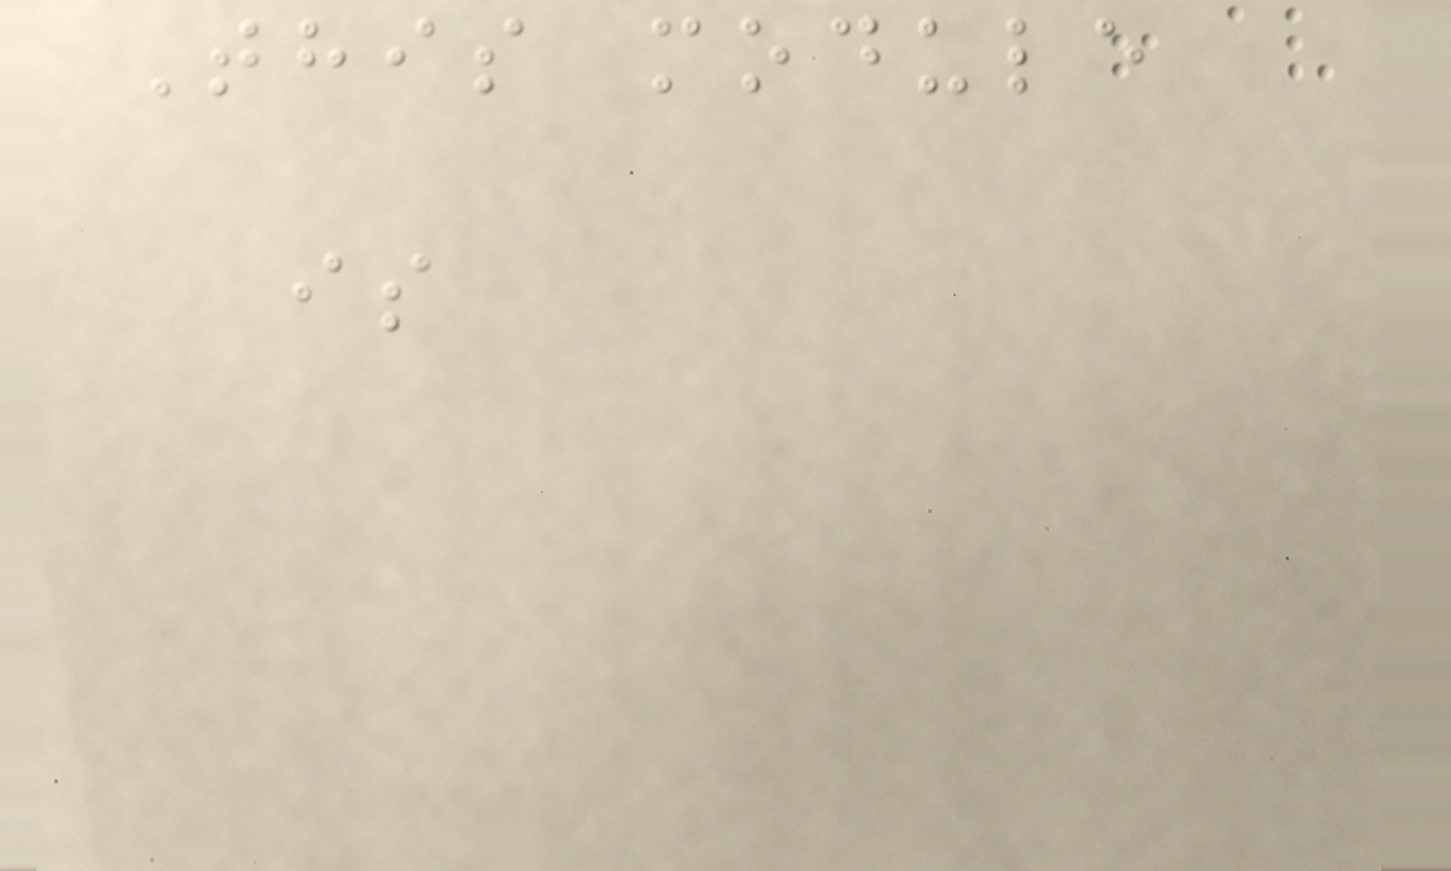This module
is
